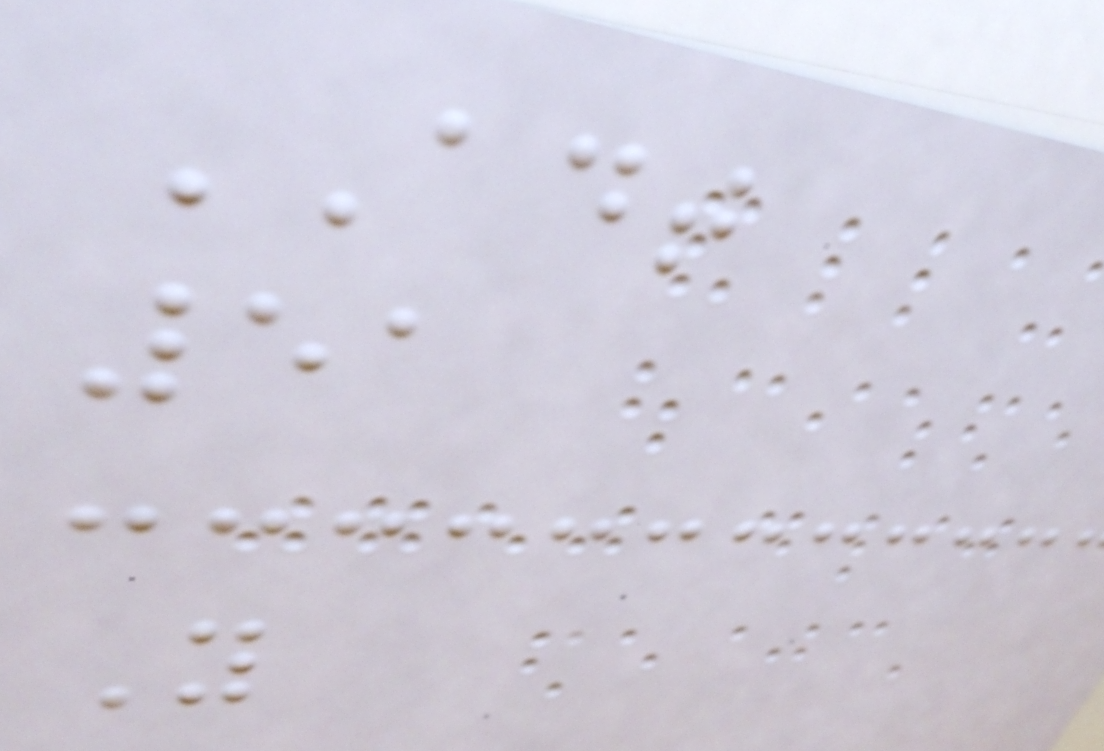ADT
51
Y
